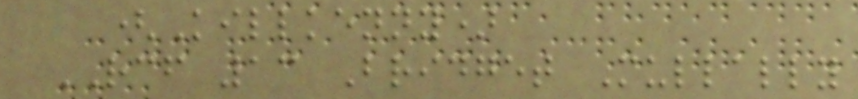(Killkenny)
RCF 13 Bridget Mullally
